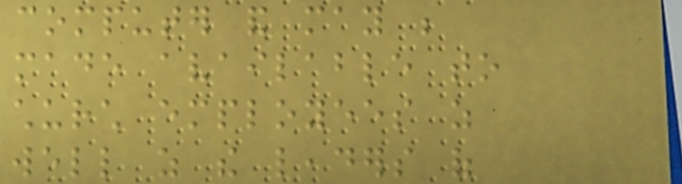computer and may be
made available to
church employees as
well as the leaders of
